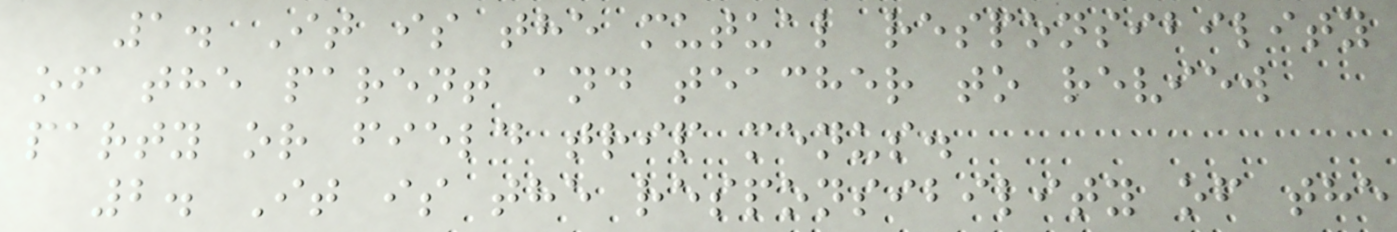1. It is the mutual responsibility
of the parent and teacher to review
party or field trip menus.
2. It is the responsibility of the
